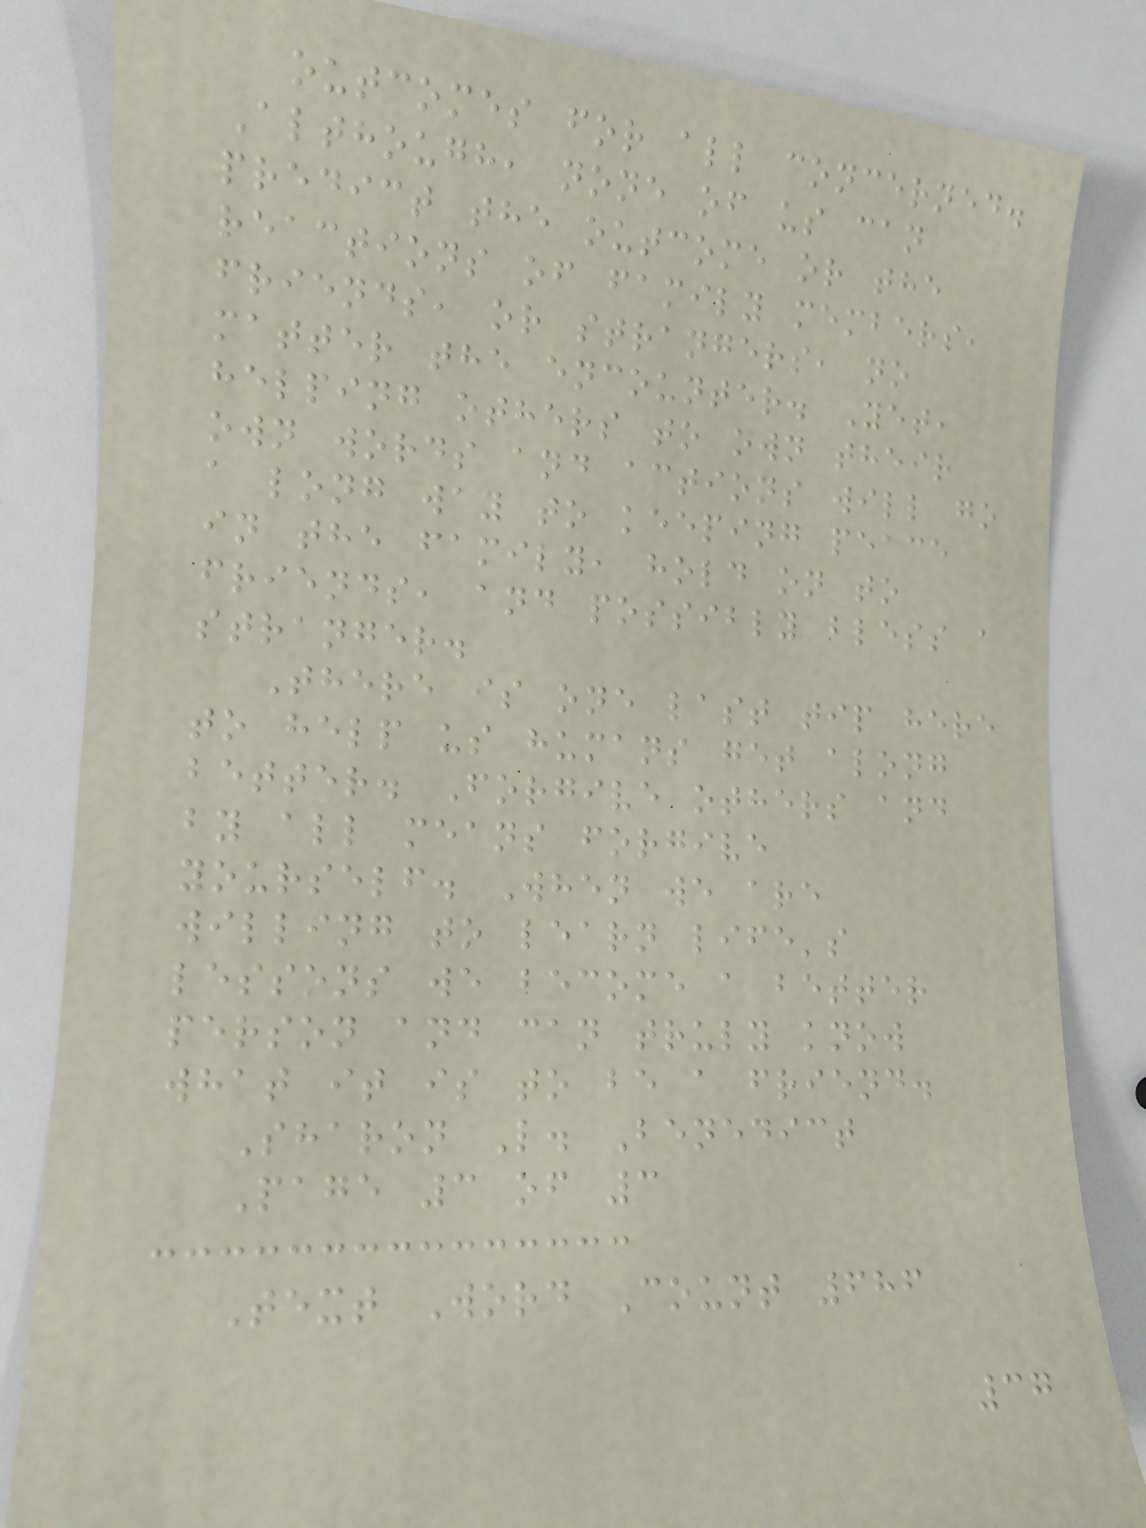outcomes for all concerned.
Although, none of us can
predict the outcome or the
reactions of family members,
friends, or strangers, no
matter the encounter. Yet,
helping others to own their
own words and actions will go
a long way to keeping peace
in the family, hold on to
friends, and possibly bless a
stranger.
There is one last tip here
to help us humans get along
better. Forgive others and
by all means forgive
yourself. When we are
willing to learn life's
lessons we become a better
person and can truly know
what it is to be a friend.
Sharon L. Benedict
Page 3 of 3
Text Word Count 686
37
